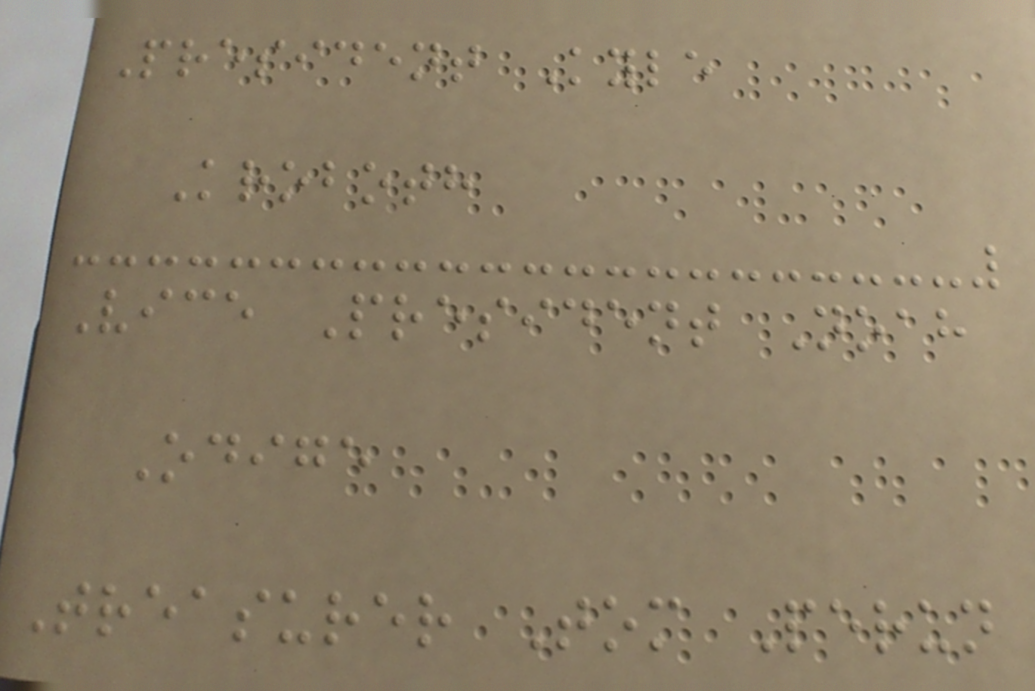President Kyle
Kroboth
Vice President Noah
Odige
Treasurer Tom Perun
